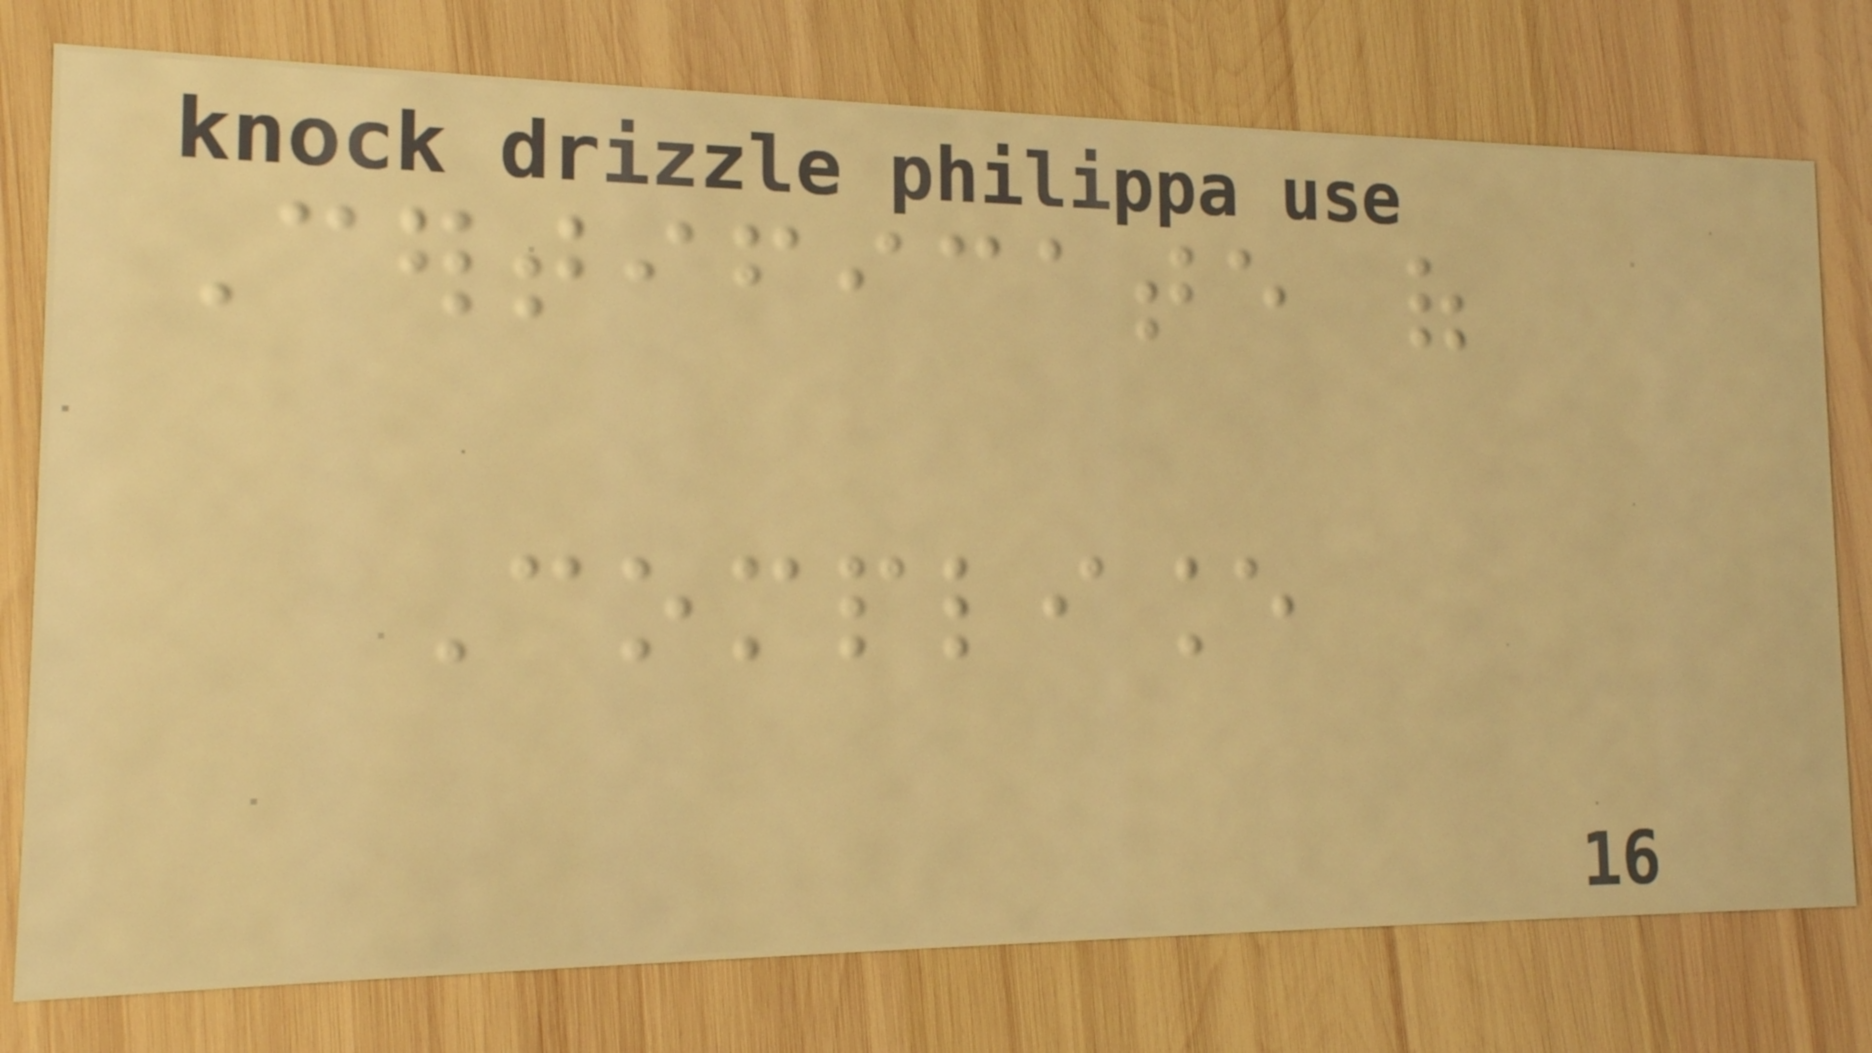Certificate of
Compliance
